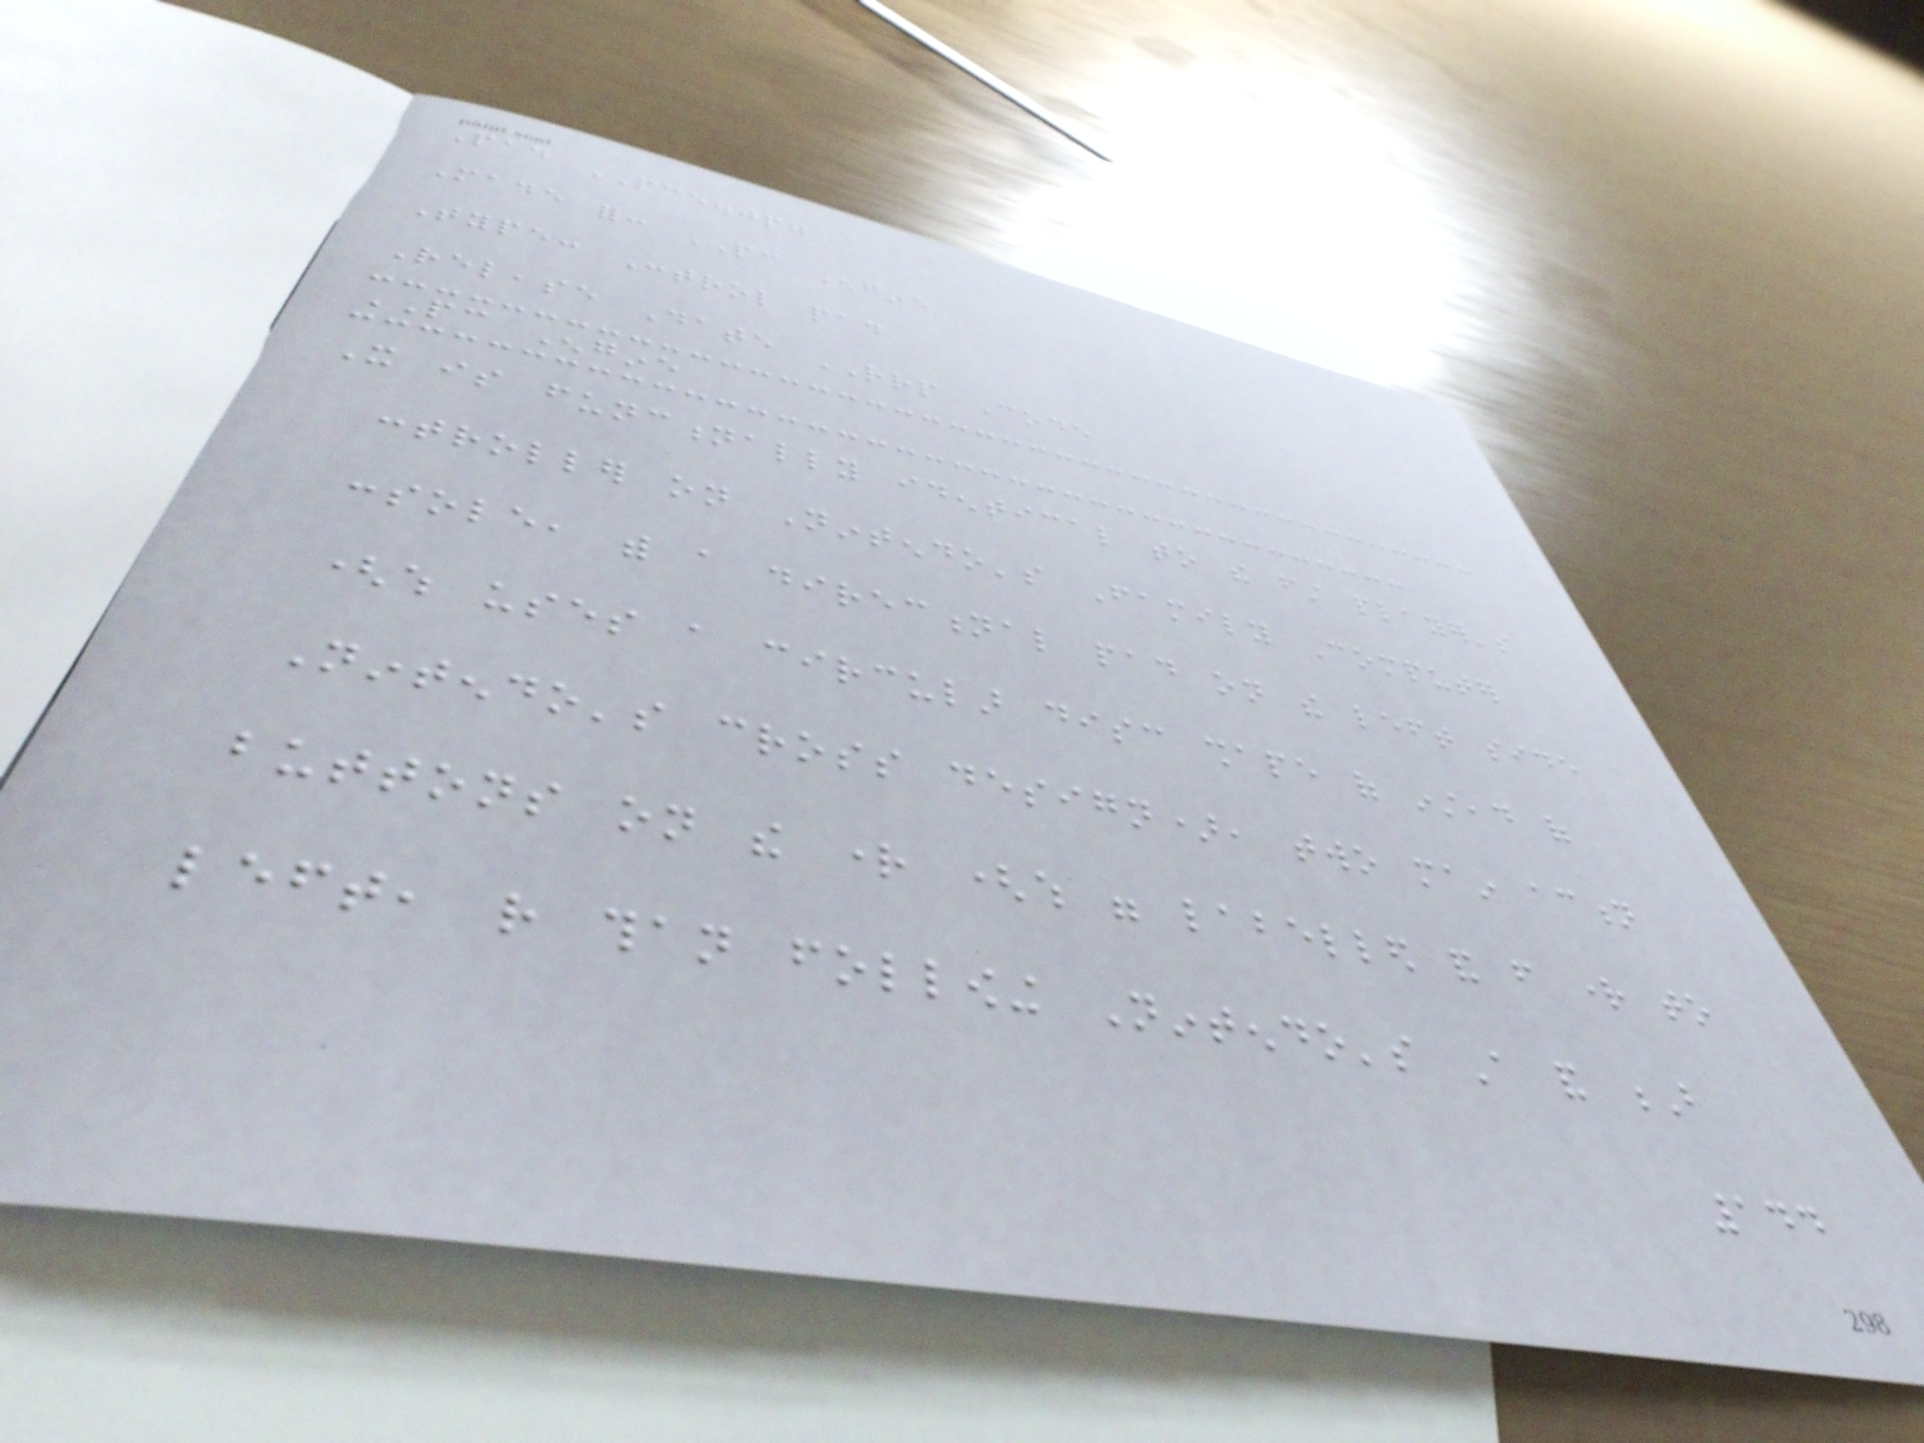Pad PCE.jpg
Made for: PC Engine
Type: Control pad
Release Date RRP Code
PC Engine
It is functionally identical to the first player's
controller on Nintendo's Family Computer
console, with a directional pad on the left side
(which uses a circular disc shape of instead of
Nintendo's cross design), two main action
buttons on the right (which were labelled and from right to
left, rather than following Nintendo's A and B
144
